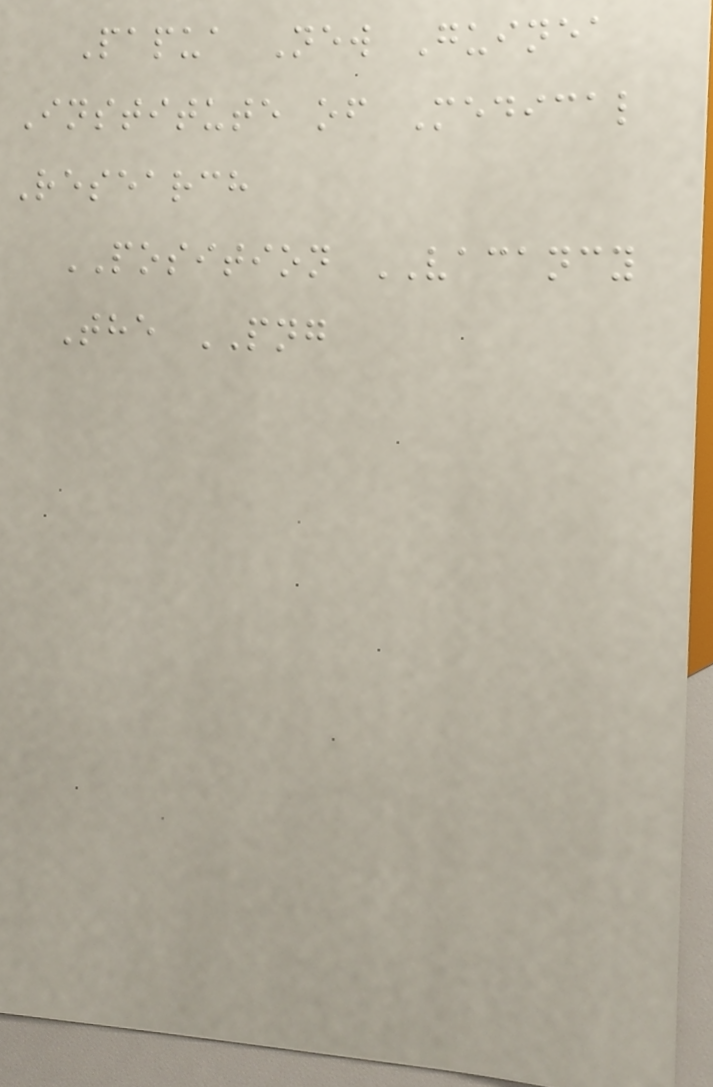Papua New Guinea
Institute of Medical
Research
POSITION VACANCY
The PNG
